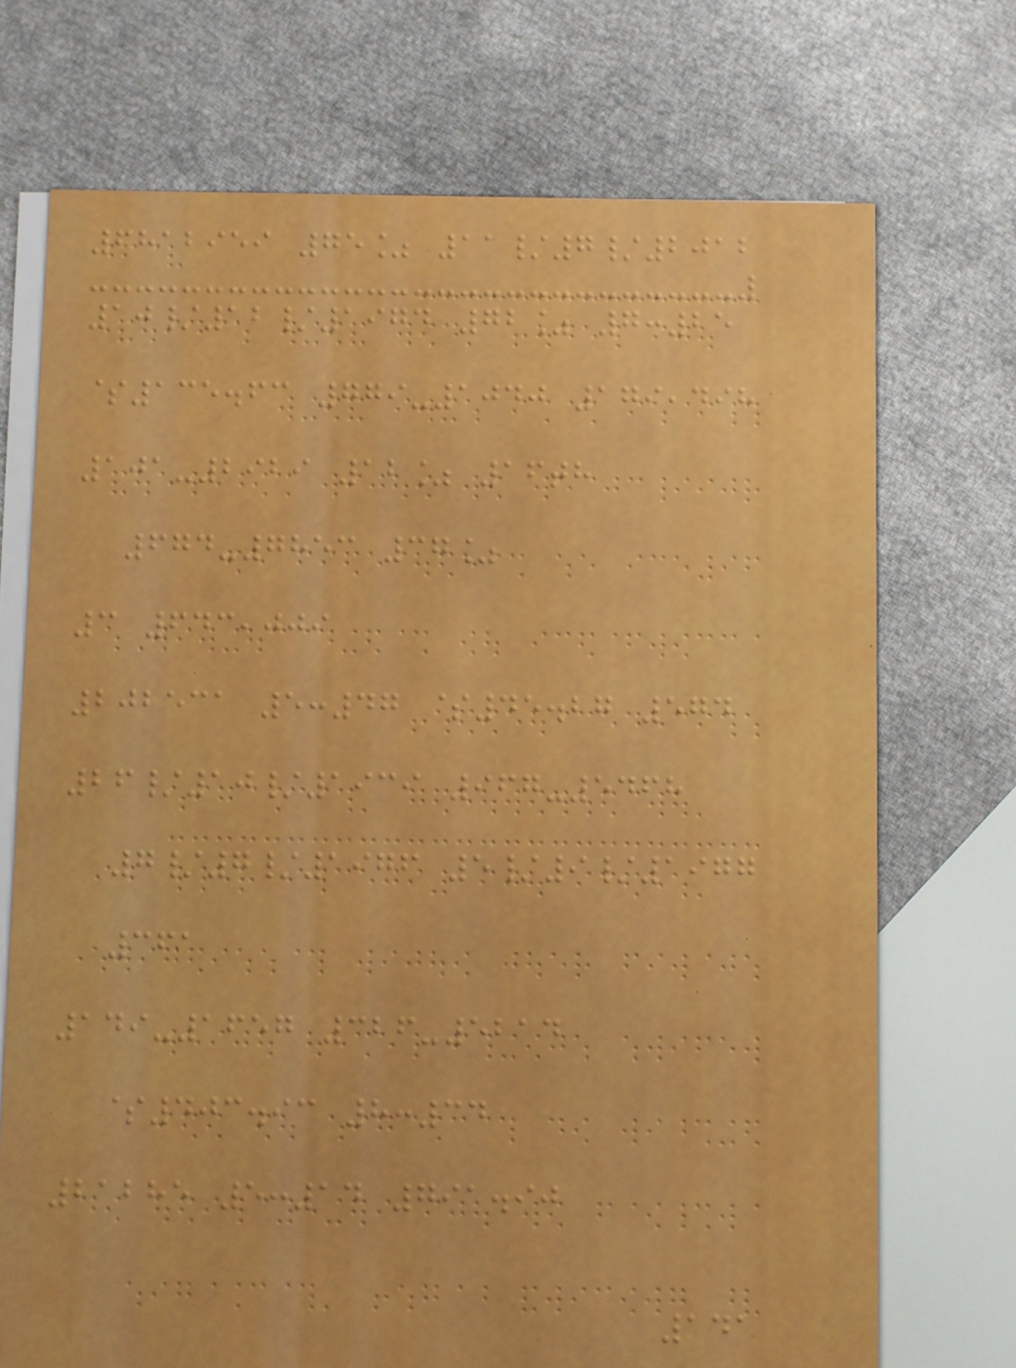6812959 75% 11/7/2012
10/12/1974 72% 7:25
$135.63 779-1040 179,498
101-2929 12% 16th
674-7853 37%
3 643,009
202531 5:47 $45.27 574
26/10/1939 967-5468
7/7/1976 5/9/1977
361
149-1657 326-5214
$403.93 8:34
21285 5:14 791.90
141
